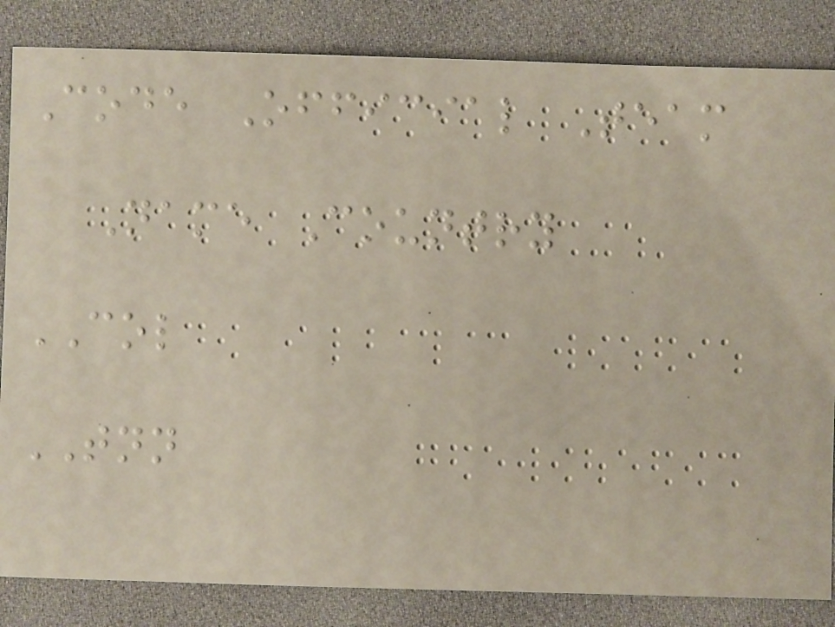Code Official Team
Name Country
COL
TNN
